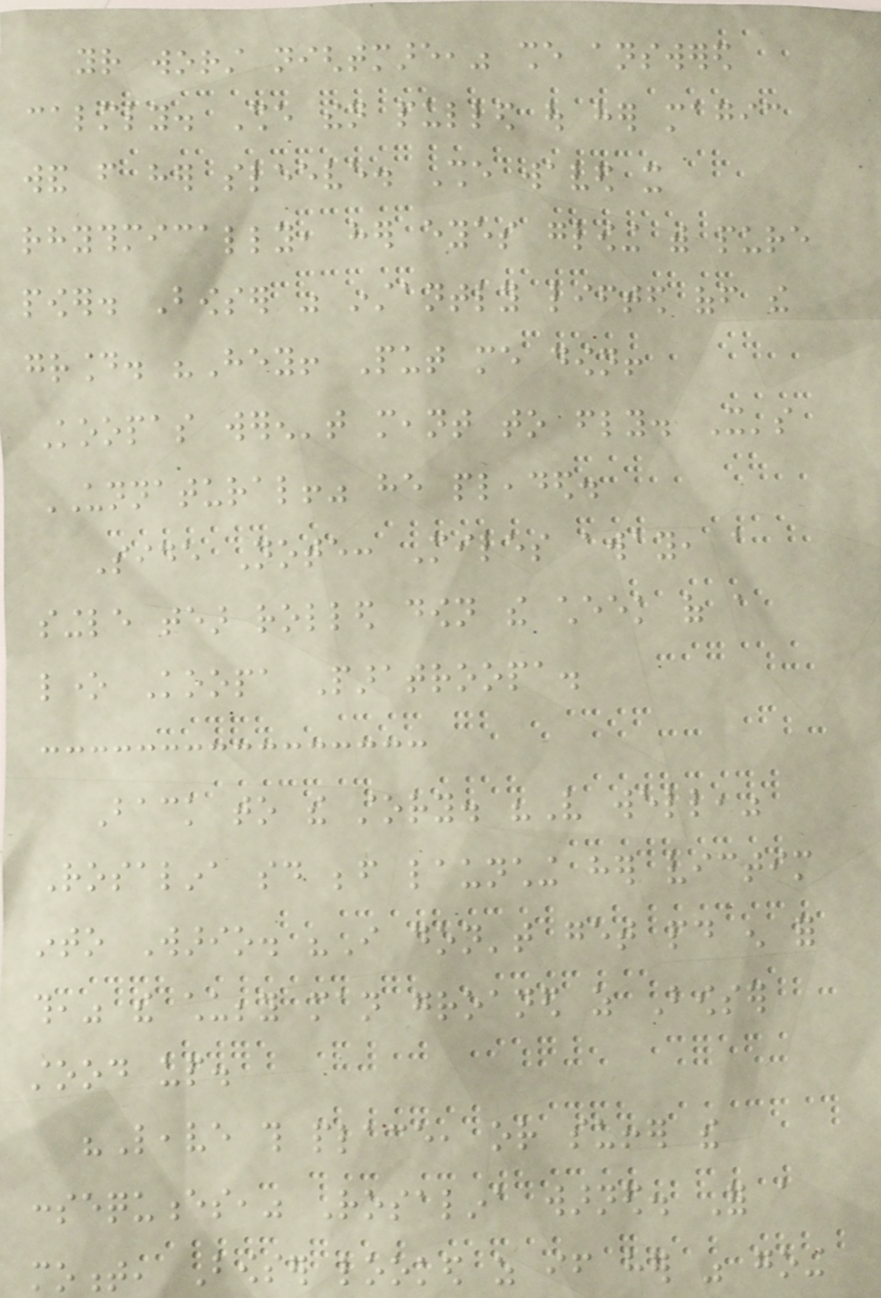your worst nightmare," she answered
calmly. She then pulled out her magic
wand from her sleeve. She waved it
rhythmically, her eyes glowing with pure
power. Bowser was instantly lifted off the
ground. "Hey! Put me down!
Koopas weren't meant to fly. It's
UNNATURAL!" he pleaded.
Side Note: Miles away, a
single tear rolled down the cheek of a
lone Koopa Paratroopa.
Back to the story. "Very well,"
Rosalina said before launching her victim
into Wario. "I don't get paid enough for
this," the chubby man groaned as Bowser
stood up.
"Leave this place, or suffer the
consequences," Rosalina warned. For a
moment, Bowser looked as if her was going
